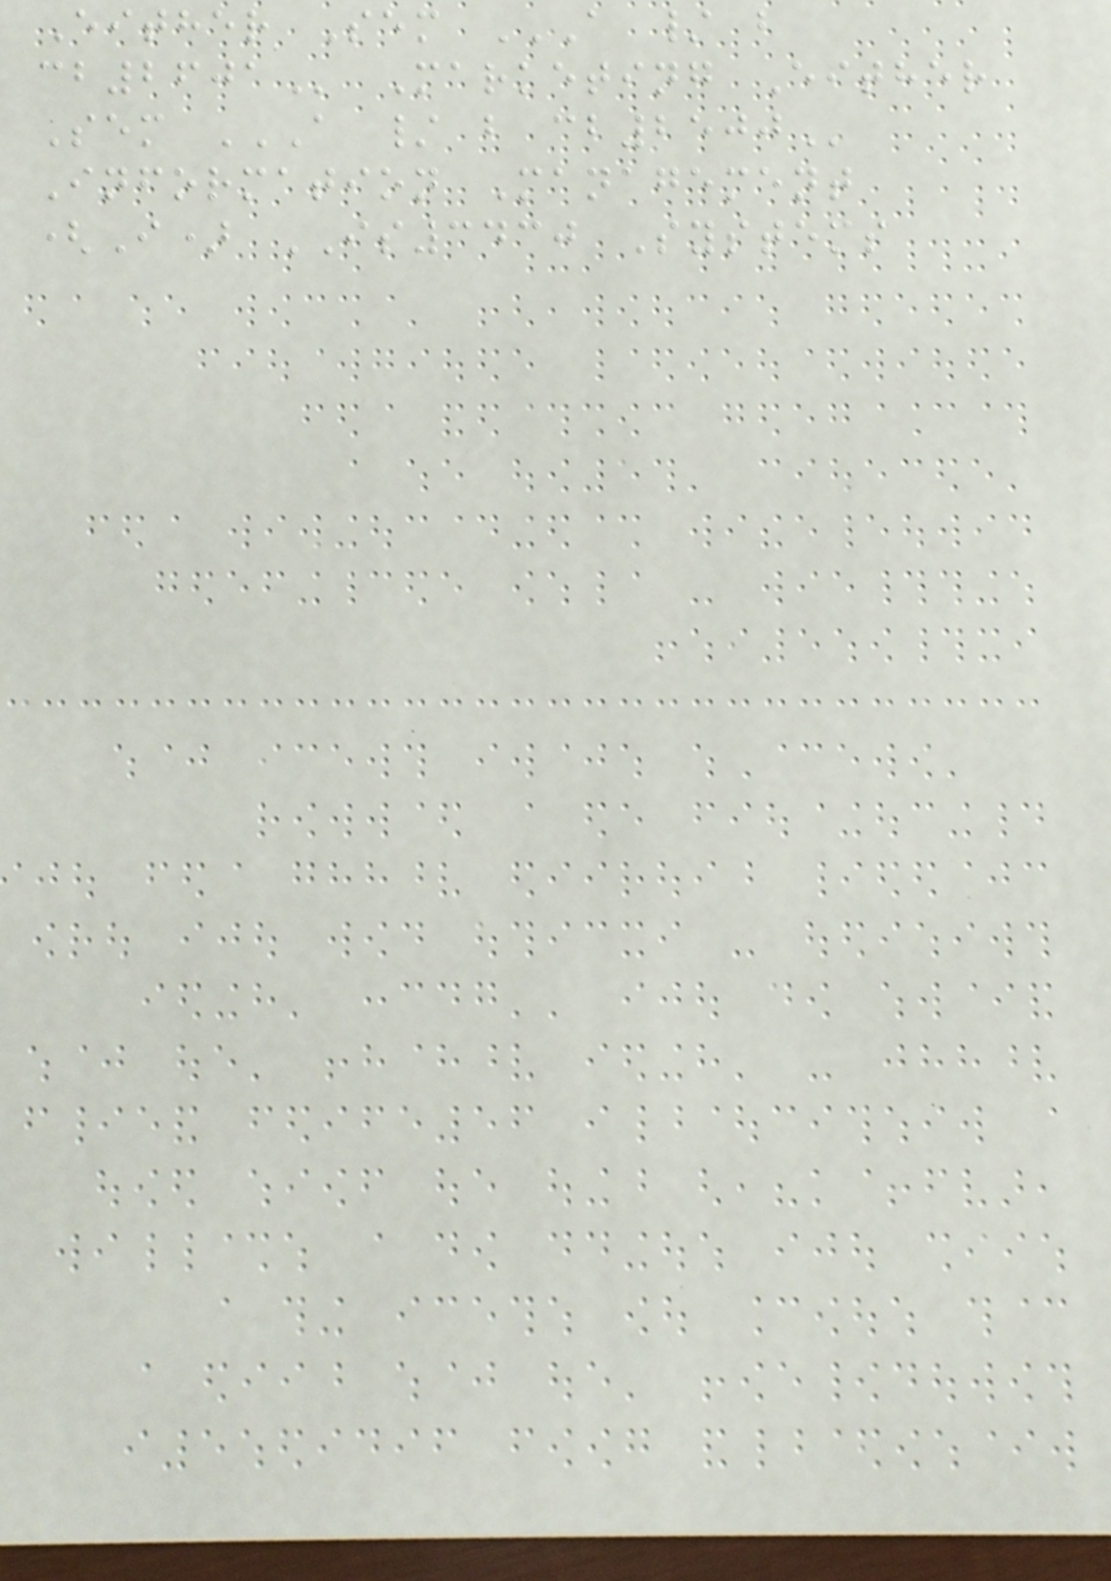Either Sem A / B
CB2601 Marketing Either
Sem A / B CB2500
Information Management
(I) IS3430 Systems
